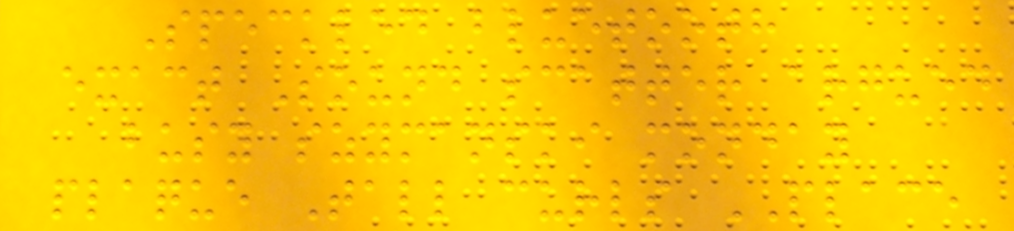Speckled bluetooth
exact Sound scatter argued
busy szymanski monday
plaque Tall curls PLACE
